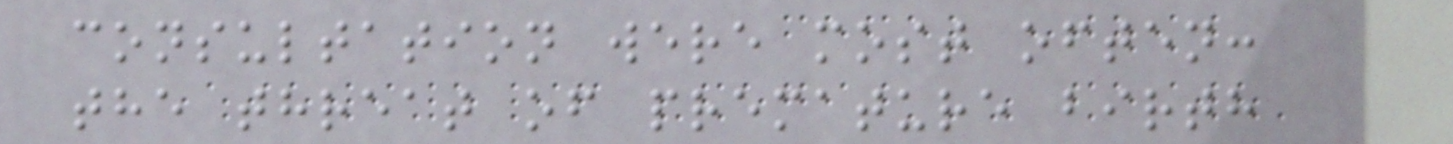consultation were most often:
the threat of premature birth
